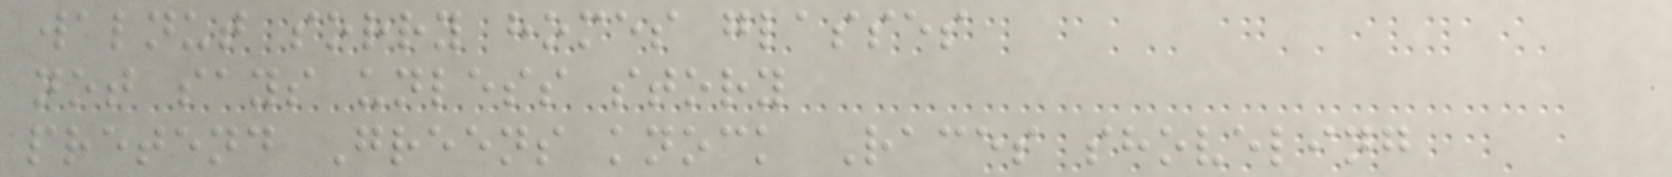walnut sorry homes glasses
not says unless story
pretend Greens knock Races shoveling
